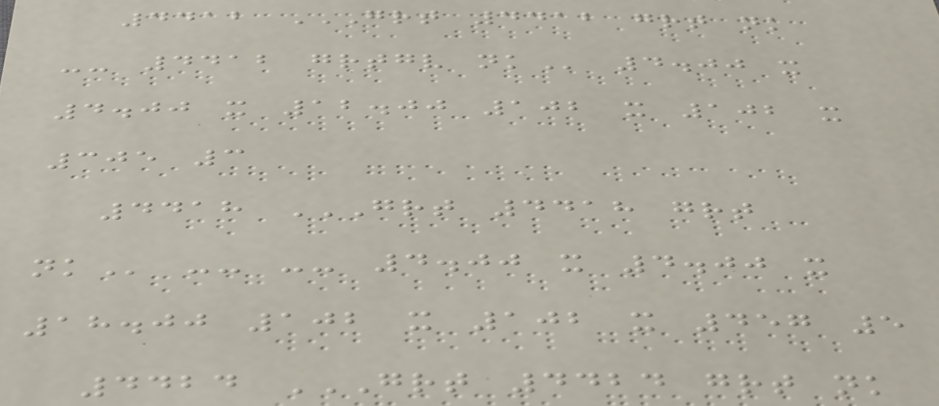4412 GRT 4412 GRT NK
-- 4412 GRTGV NK 4.00 x
4.00 x 12.00 102 x 102 x
305 3
4418 GRT 4418 GRT
NK -- -- 4.00 x 4.00 x
18.00 102 x 102 x 457 5
4424 GRT 4424 GRT NK
